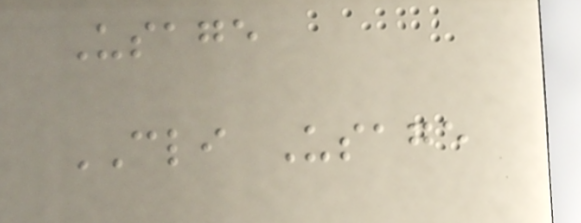Usage
CLI Usage
